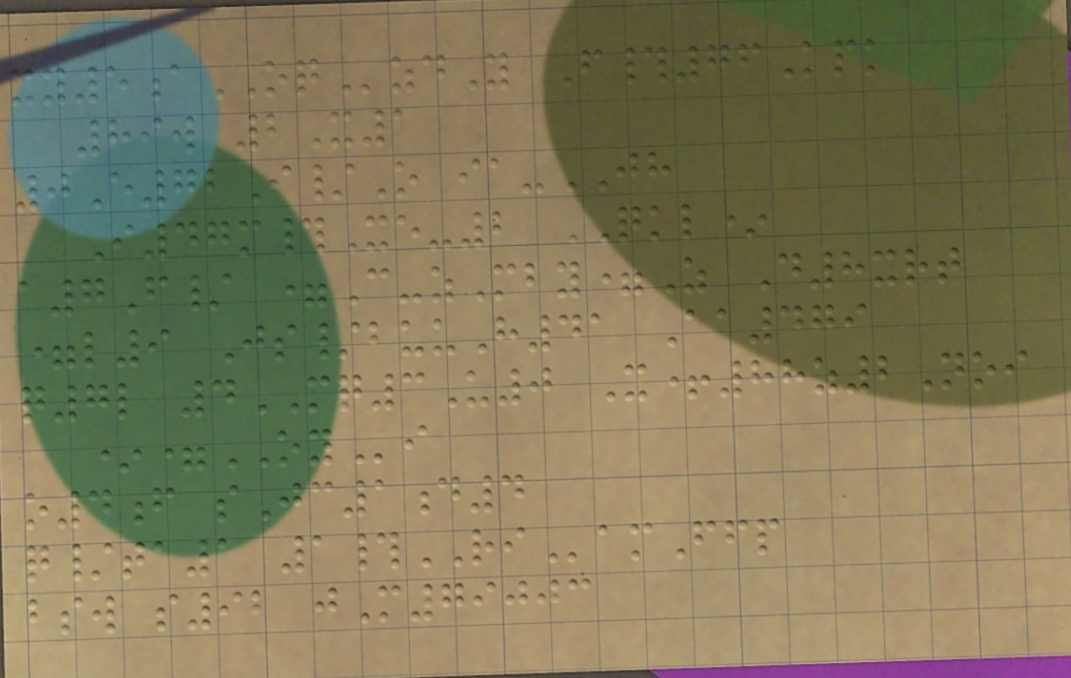xy5aOQzdY F#76Kpk
89w 2X1
0E72I/O ia-JH
I47m#Xe-2 QKL*
a7F/ =C-zMby=Z D8xrt
=l9 Js/buuH41 Aa479
q7l 4MQ3U0 X+88z2Noi
*=OYi
o4f sJc1d4
q/ta1 1#RIamFfp
bsw s92 jM79003
